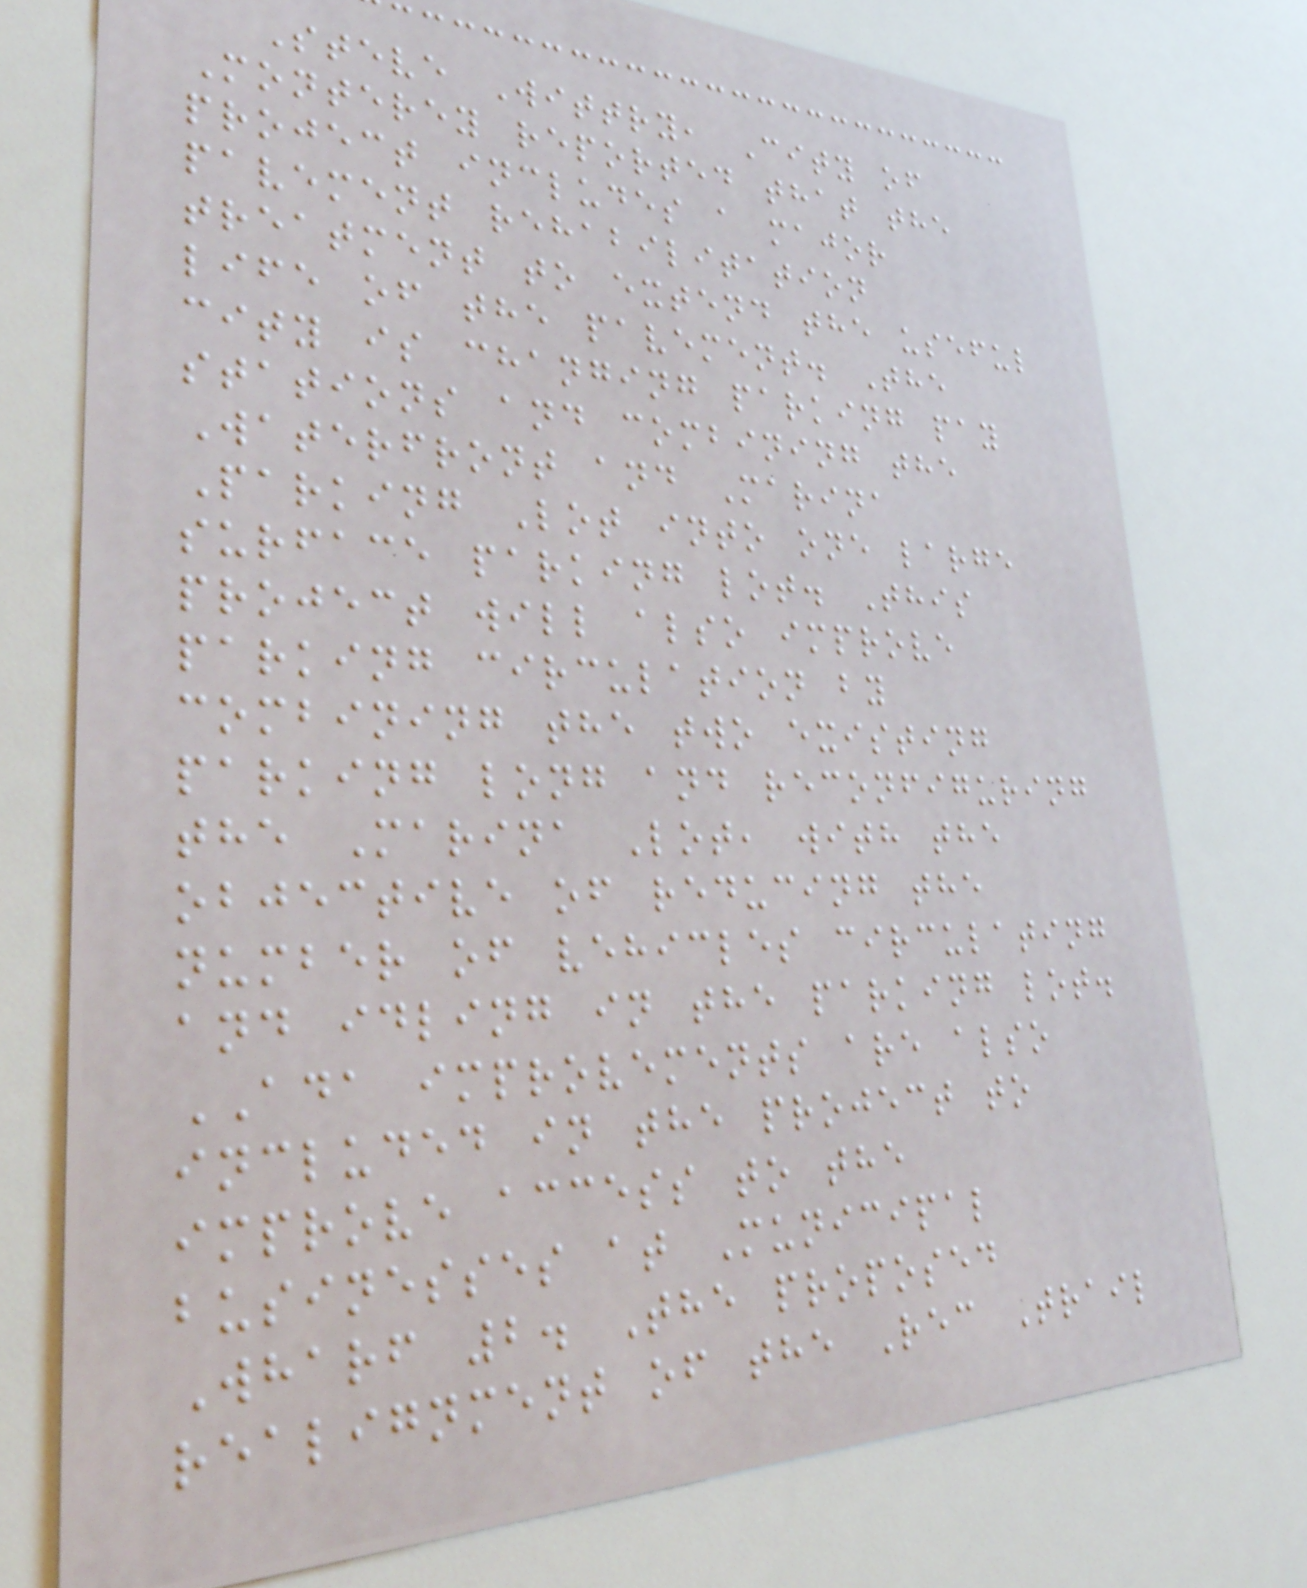Steve Wittry, City of
Monterey reported that the
project includes a major
pavement rehabilitation
treatment to extend the useful
life of the pavement. The
city is changing parking pay
stations and combining the
Waterfront and Marina
Parking Lot into one large
surface parking lot. This
project will also improve
parking circulation by
combining the two existing
parking long and reconfiguring
the Marina Lot, with the
objective of reducing the
number of vehicles circulating
and idling in the parking lot.
ADA improvements are also
included in the project to
improve access to the
businesses at Municipal
Wharf 2. The proposed
realignment of the Rec Trail
